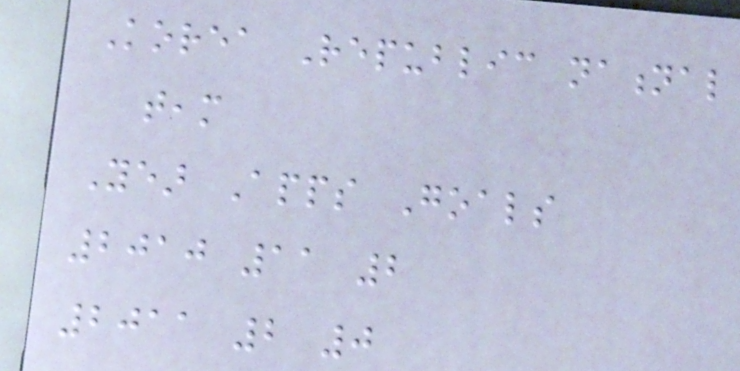Korea Republic national
team
Year Apps Goals
2010 11 2
2011 2 0
